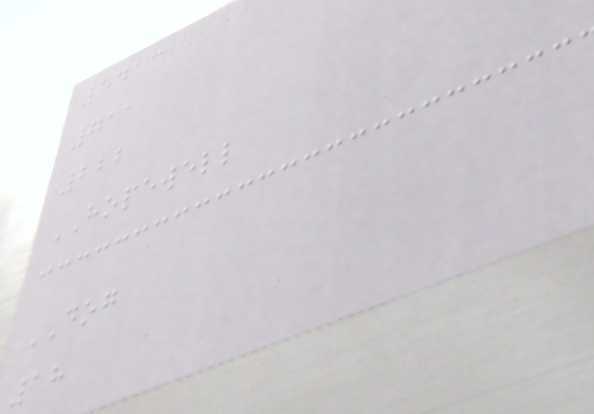5413
711
222
HOPEWELL
DOG
18
